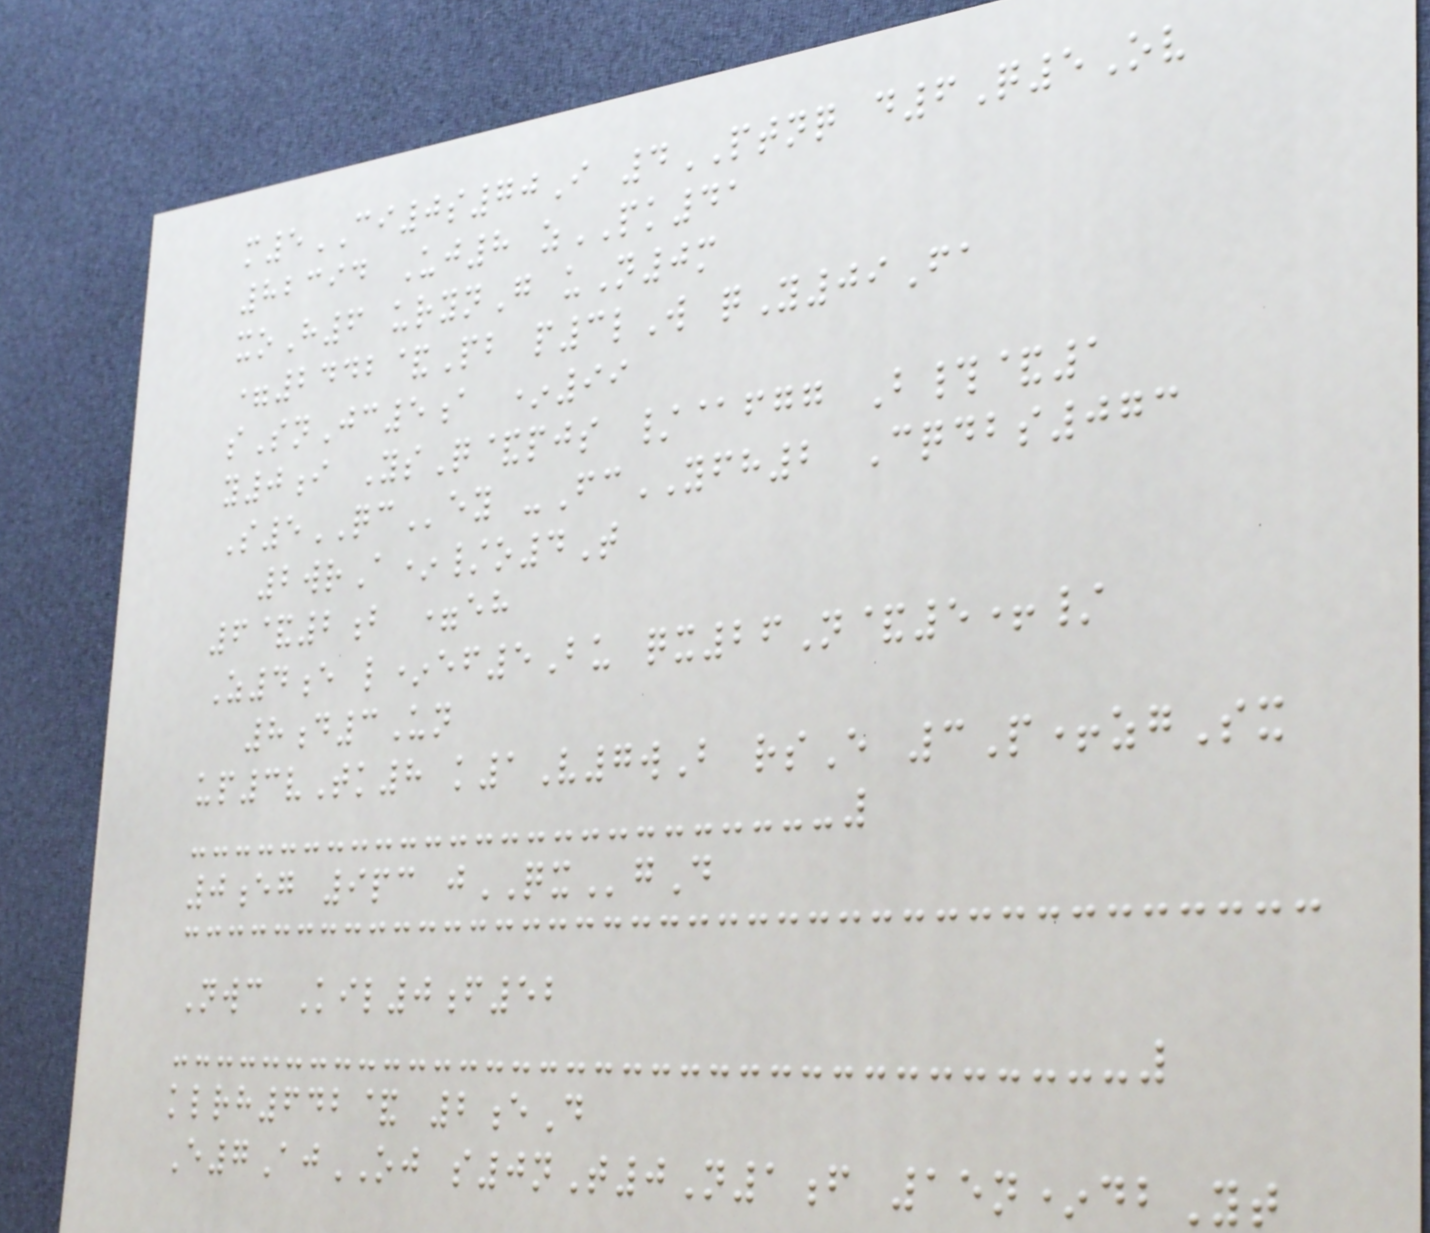m5CI0s70I 4PTNQ d6Q5Ov
82394 Uj8 zPK41
xoH6 urynG uN0m
=2442&Pb p3lW qY09Fa
sSnJc5a *99
y0i YsQ&pjs /@fgg B#&1
S5QCey -FcYFH2 Cqdbs073
2wrA*/o4T
6&2b =eh
Z4e l*ef5Bu qx26N&5+/
8d3Un
up3vTk8 k1V7wB rsE 3P+zgSx
0eg 9pc jQXgD
Nwc Kil0f52
klrh642& 2eD
E7AjOJ s0nT0N1f 15n*dbYt
